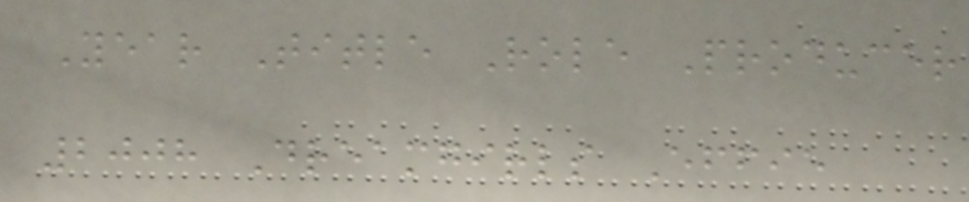Year Title Role Producer
2008 Dreamgirls Effie
